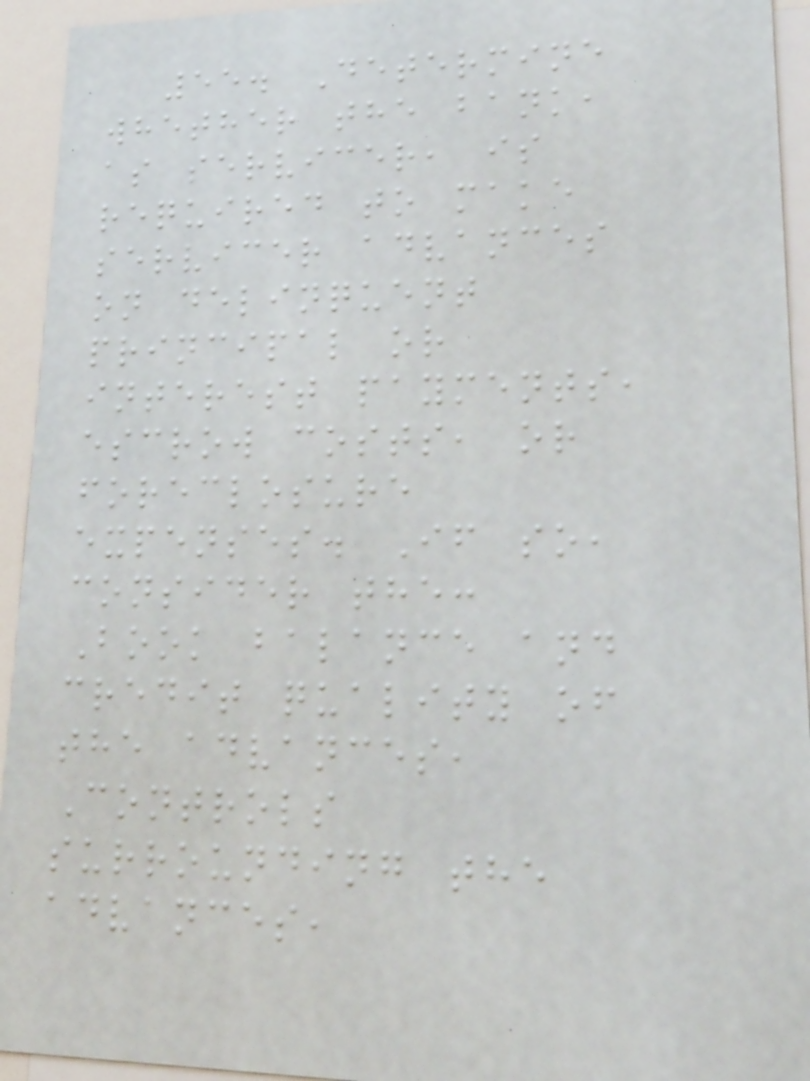55. Determine
whether the bank,
as servicer, is
required to make
servicer advances
on delinquent
principal or
interest payments,
escrow costs, or
foreclosure
expenses. If so,
consider the:
Book balance and
credit quality of
the advances,
Controls
surrounding the
advances,
